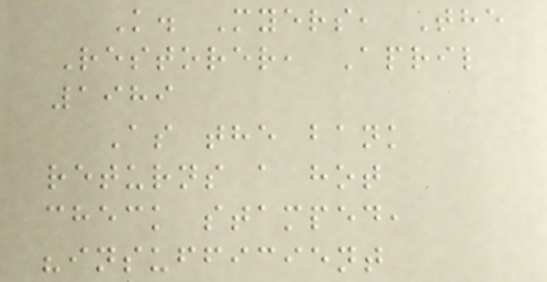K. Myers, The
Restorer, April
1989
As the bank
returns a hot
check stamped,
"insufficient
